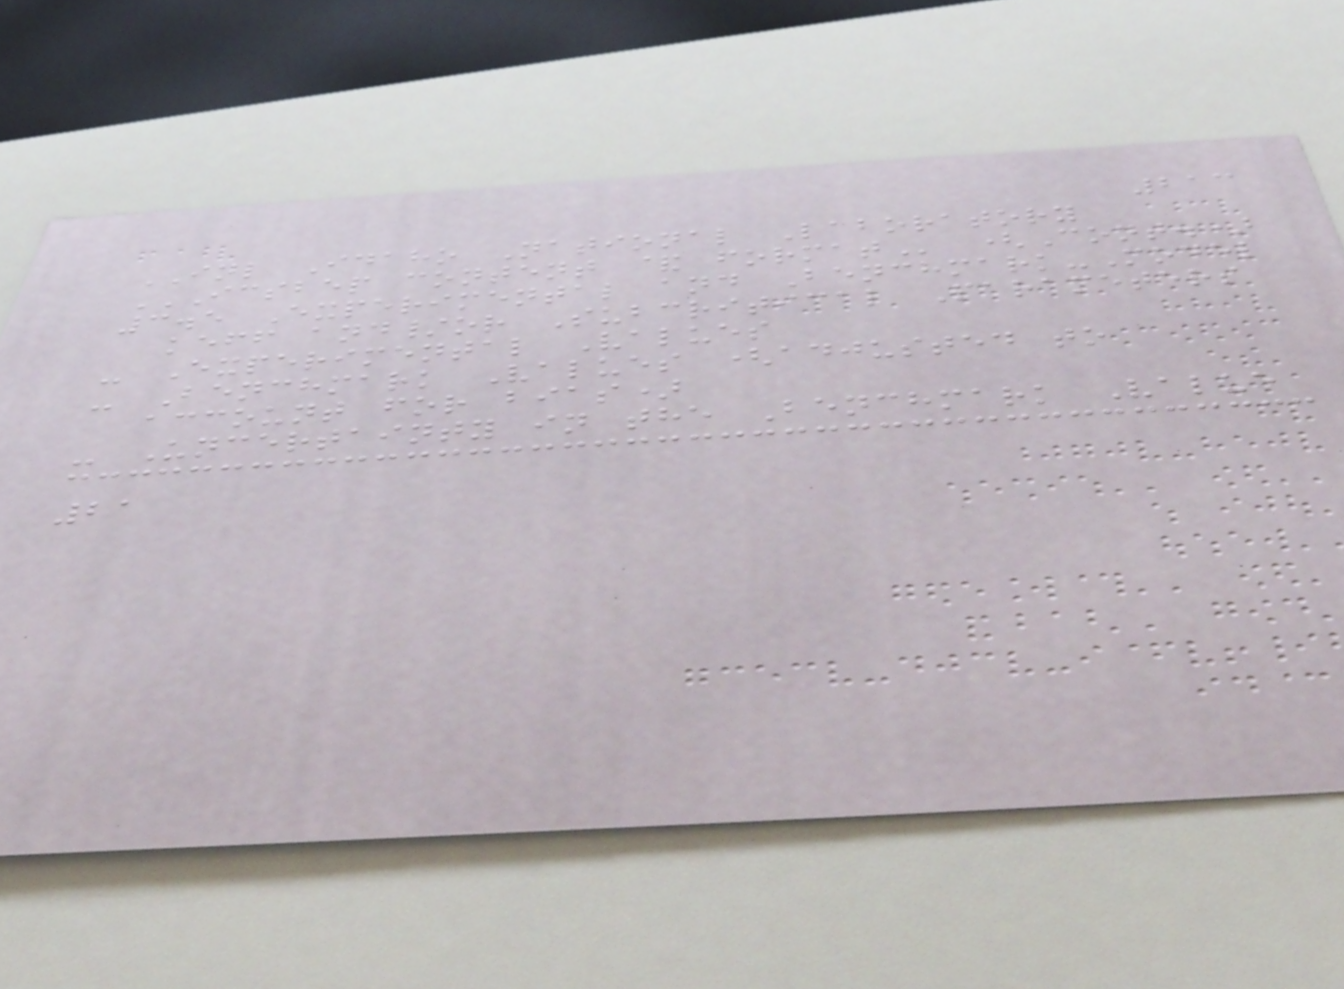213
INL Idaho National Laboratory
ICSBEP CONTENT & FORMAT (Cont.)
3.5 Experimental and Benchmark-Model
keff and/or Subcritical Parameters
- Experimental Values
- Benchmark Values (adjusted to
account for bias)
- Uncertainty in the Benchmark Value
21
